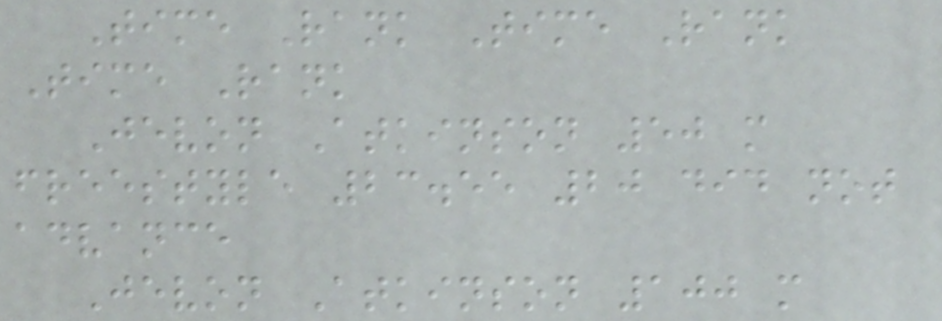Time Rank Time Rank
Time Rank
Jevon Atkinson 50 m
freestyle 23.55 20 did not
advance
Jevon Atkinson 100 m
